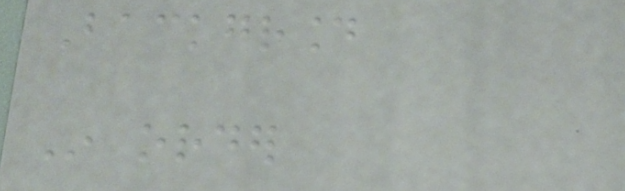Background
In order
